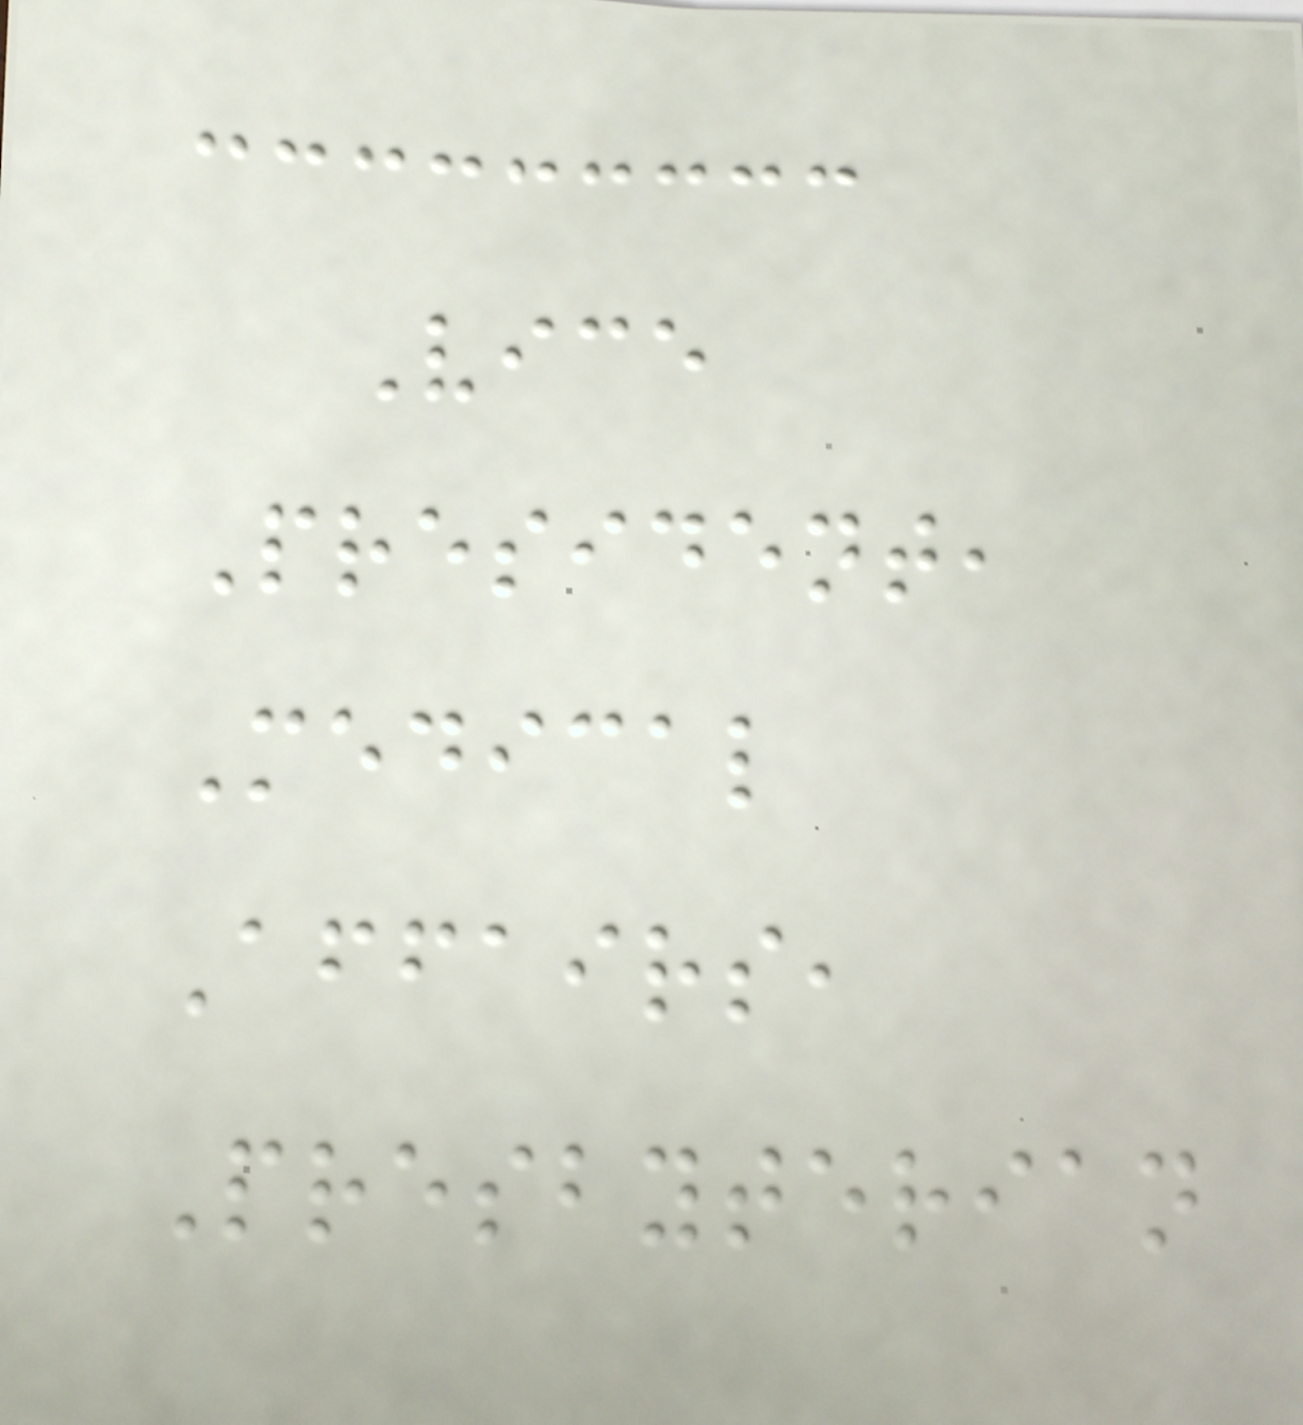Vice
President,
Medical
Affairs,
Presbyterian
